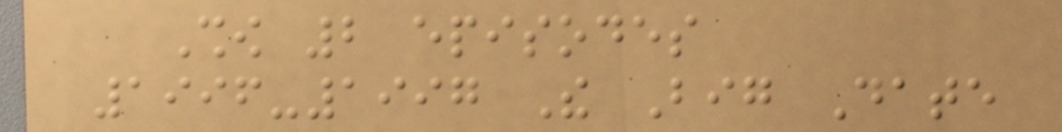Show 2 episodes
1996-1997 The Big Date
